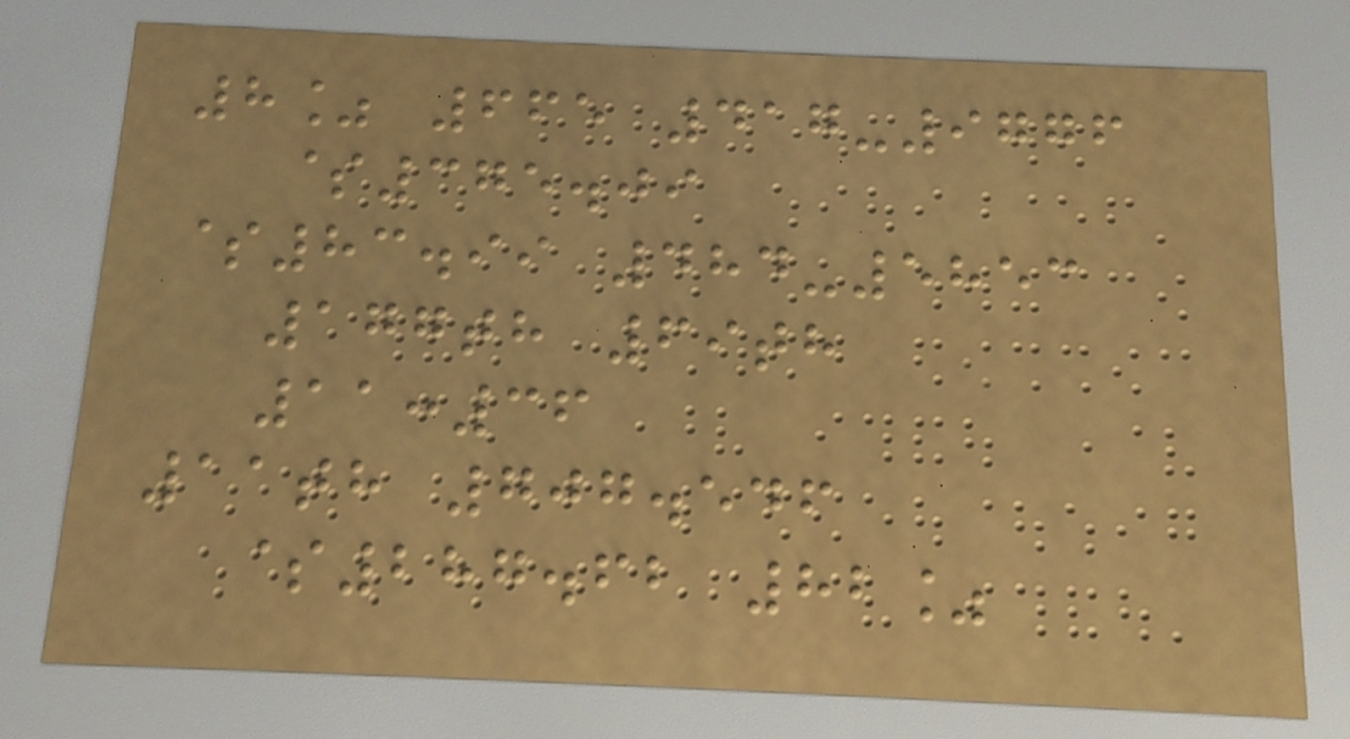8% 665 417-9776
$375.09
$83.99 484-5853
177th 69th
11:36
11th 707.546
$287.62 82%
